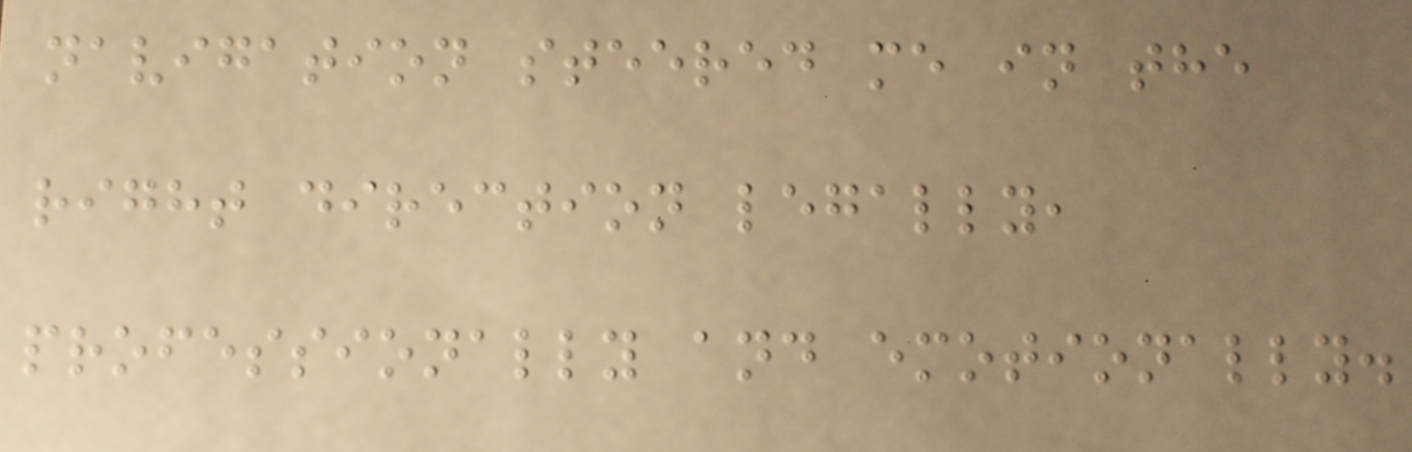navigation steered me in the
right direction legally,
professionally and emotionally.
